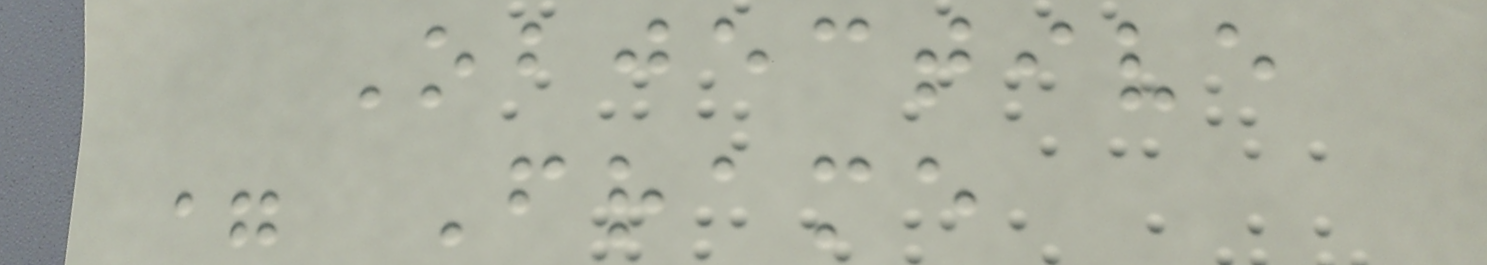Objective
= Frame
